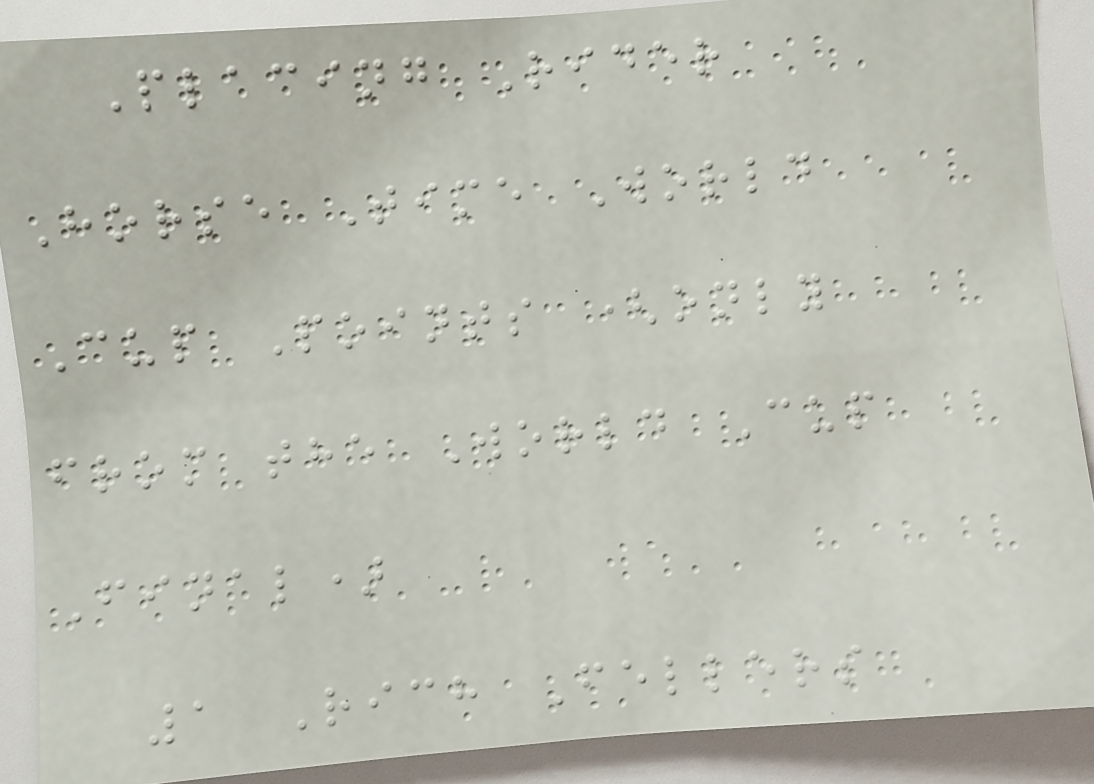Placing Rider
Horse Time World
Cup Points (only
from the World Cup
Final)
1 Rich Fellers
